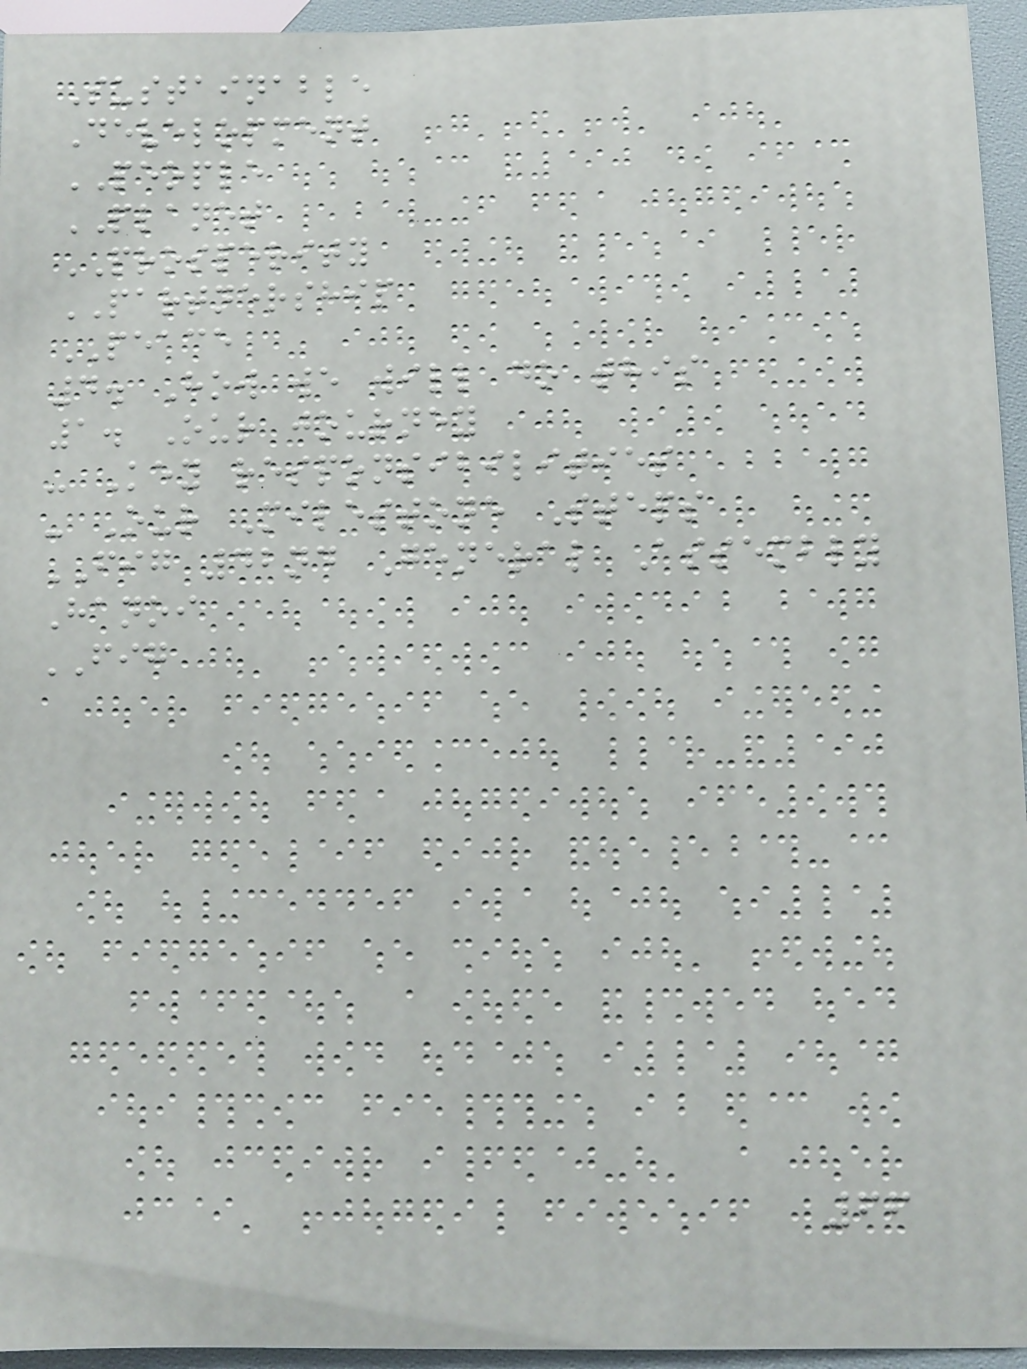Sustainable
Development
PEOPLE
PLANET
PROSPERITY
PARTNERSHIP
PEACE
4. How we will do this
1. Our journey
- Key responsibilities
- Our Milestone Steps
FIG 42nd General Assembly
Hanoi
FIG
66
